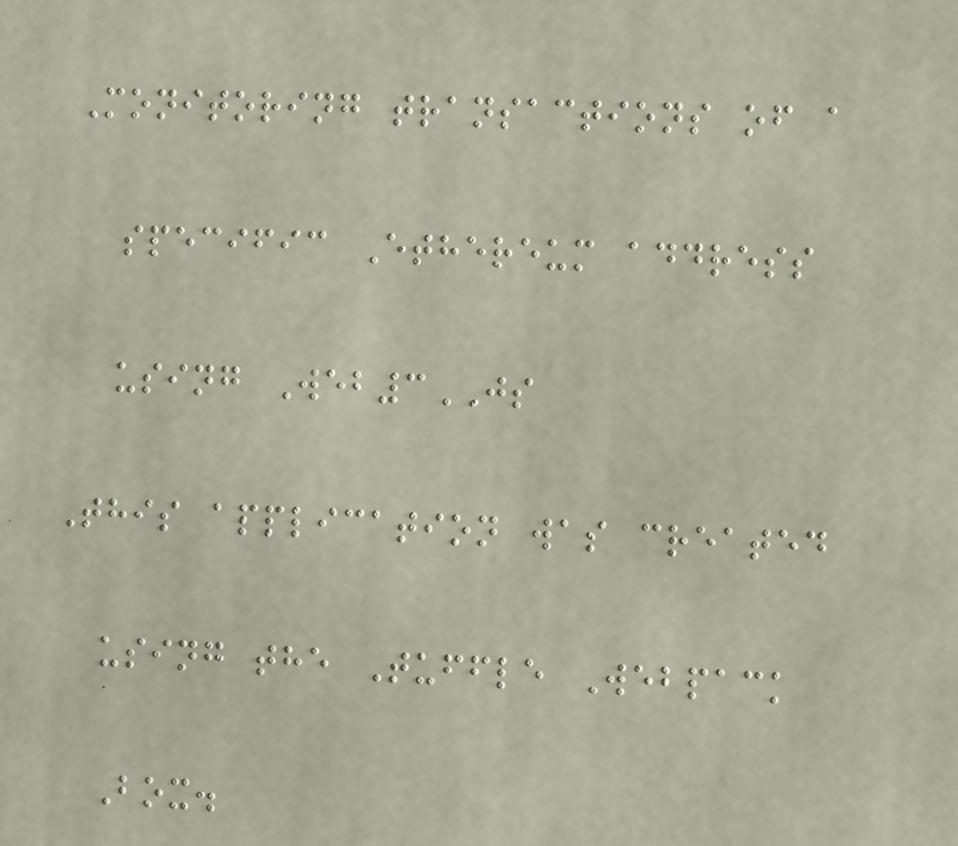Monitoring transactions of a
specific Ethereum address
using Web3JS
This application was created
using the Tuffle Webpack
Box.
